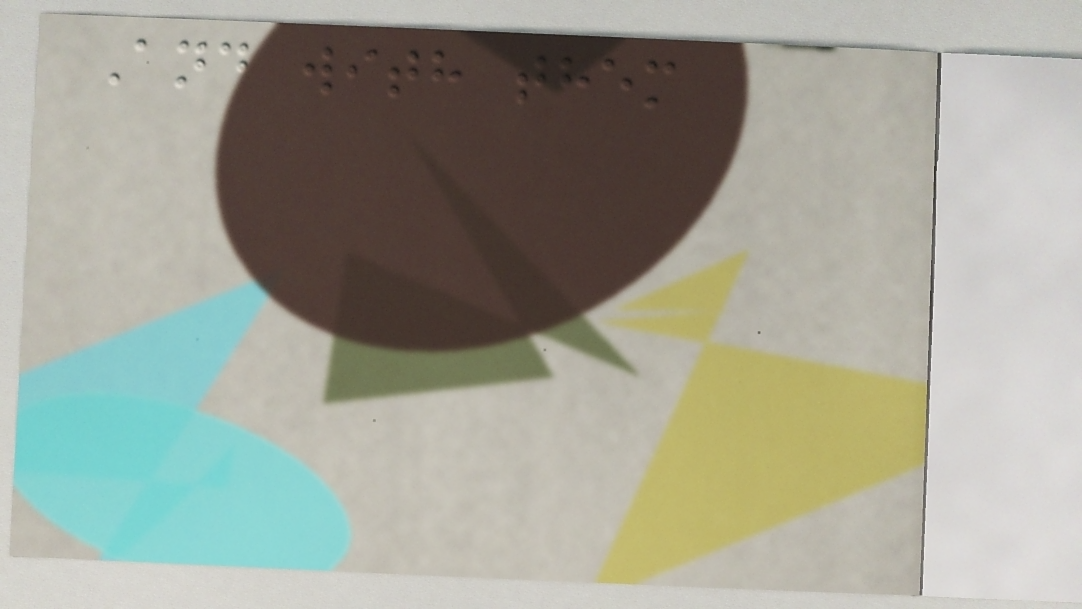And with them
